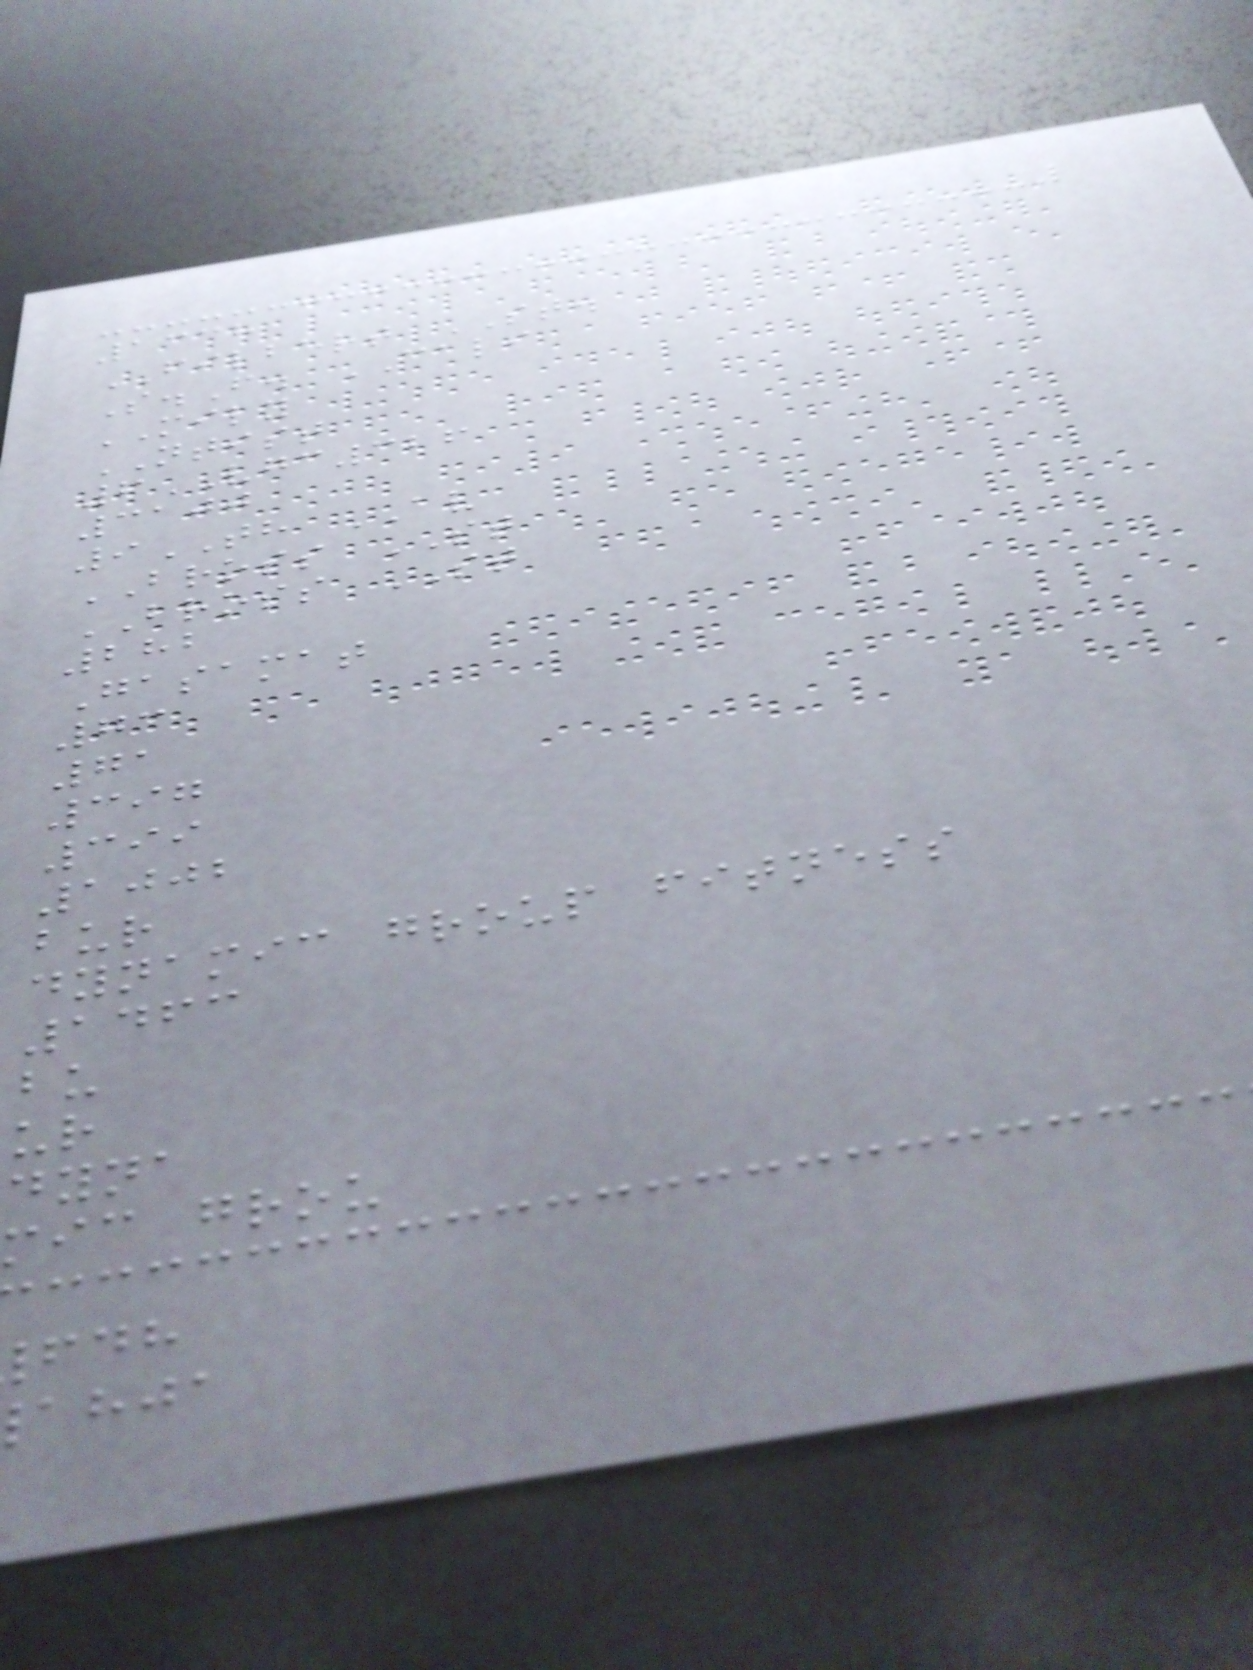1338
FILBERT ST.
S.F. CALI
MILY
NTIST
6VGC326
3100
9TH AV
BROSS ST
BROSS ST
282
Gasamat
73
71
397
399
1002
bur
dynamic group fitness
1463
bu
ur
dyna
ic grou
ahja
